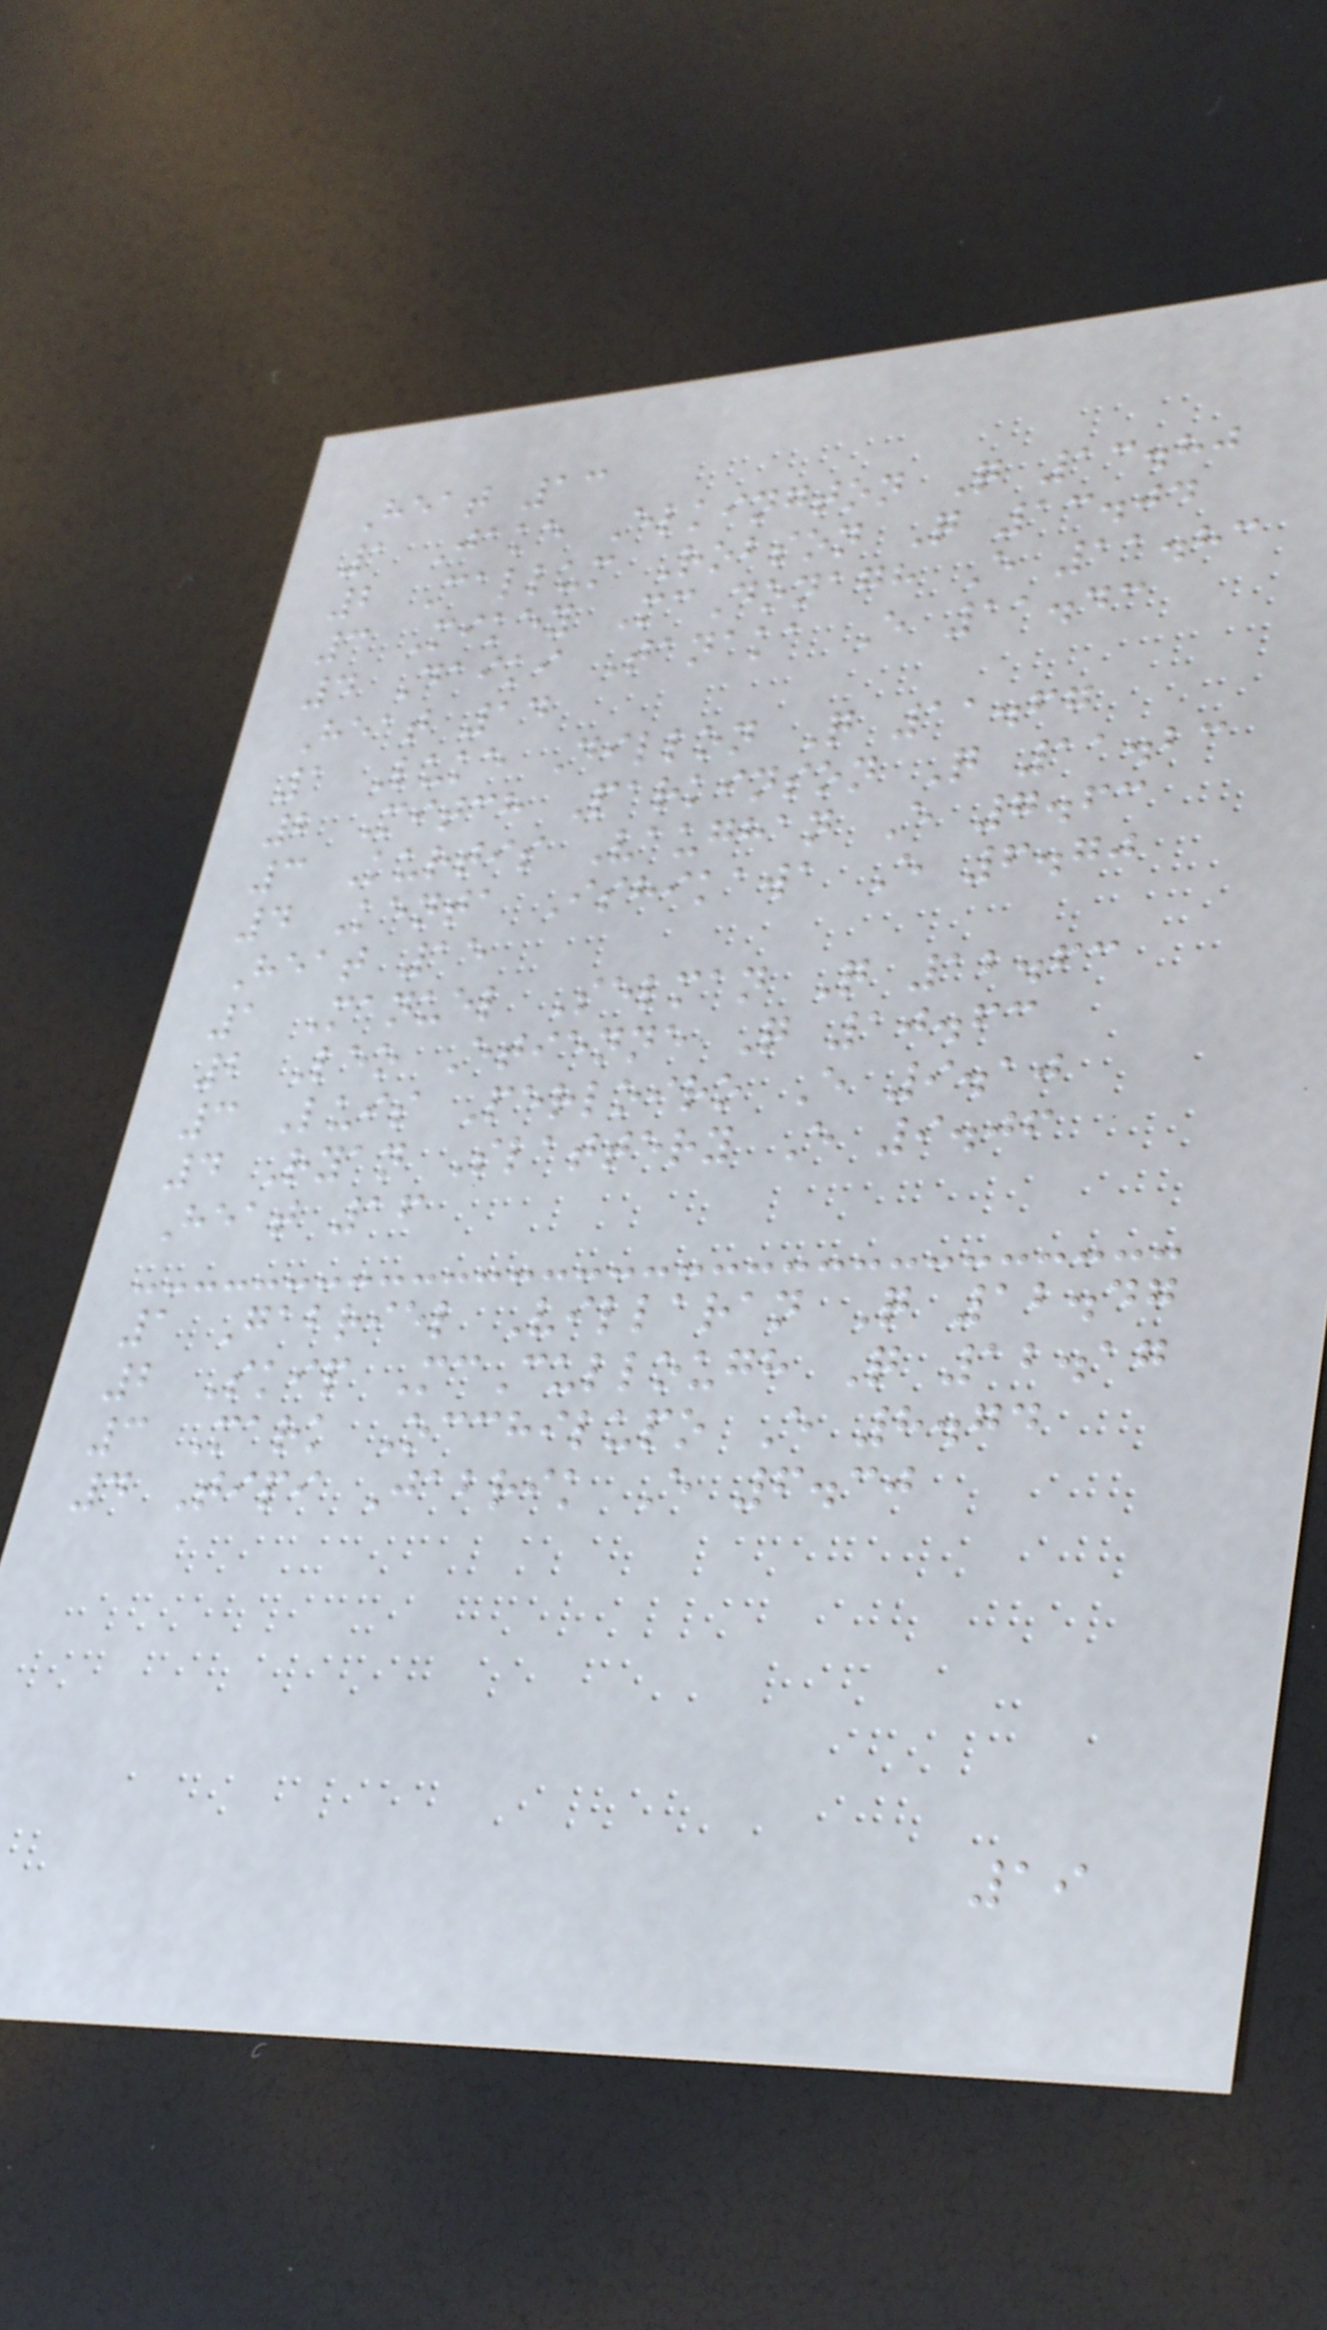Heat 13
1 Jake Elkington Q 13.80
2 Callum Robson Q 13.04
3 Mikey McDonagh E 11.83
4 Daiki Tanaka E 11.43
Heat 14
1 Luke Dillon Q 11.67
2 Mitch Parkinson Q 11.23
3 Kurtis Vaughan E 7.63
4 Kenta Ishikawa E 6.70
Heat 15
1 Manuel Selman Q 12.63
2 Leo Etienne Q 10.63
3 Luis Perloiro E 9.10
4 Ryan Slattery E 9.06
Heat 16
1 Gabriel Villaran Q 12.47
2 Skip McCullough Q 12.17
3 Mark Occhilupo E 8.74
4 Tipi Jabrik E 6.30
19
